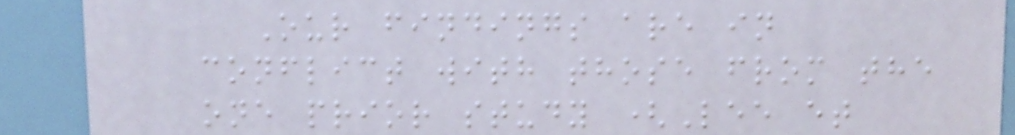Our findings are in
conflict with those from the
one prior study (Lee et
